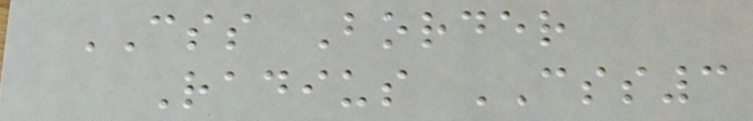CSS Border
Radius CSS3
